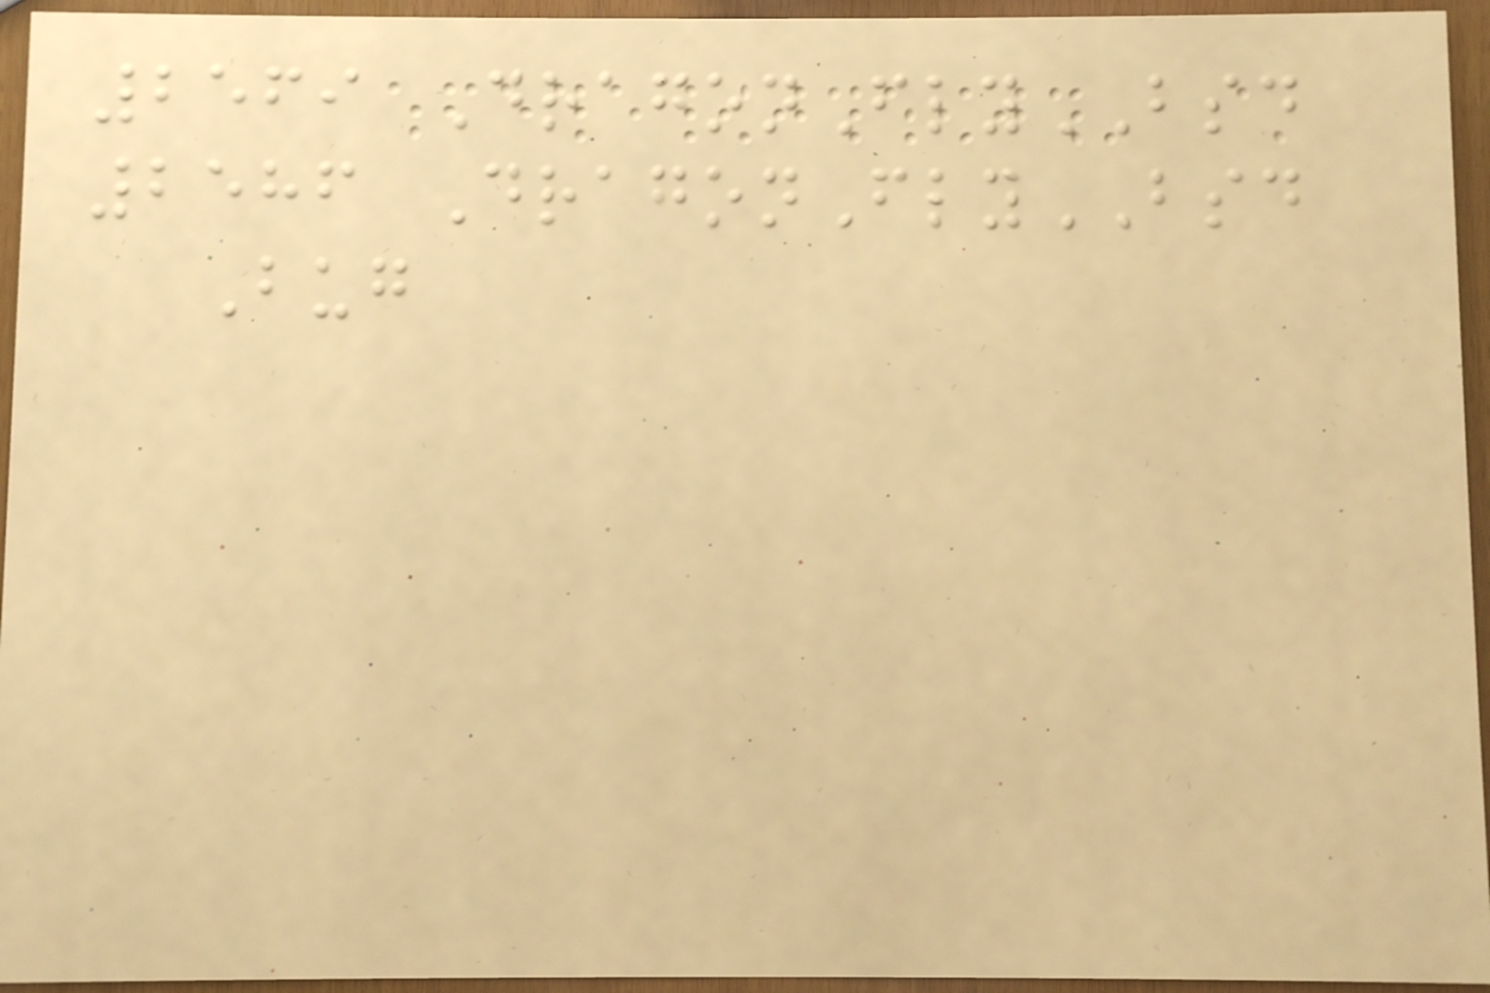2569 DragonFlyBSD
2586 DragonFlyBSD
Bug
